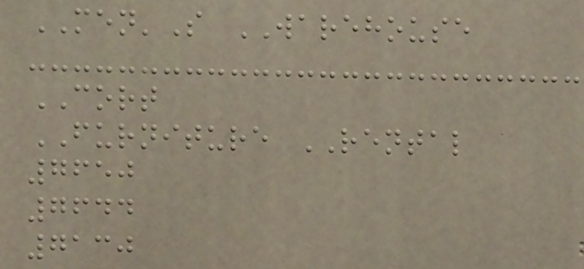MEN'S WAREHOUSE
CORT
FURNITURE RENTAL
7650
7644
7130
